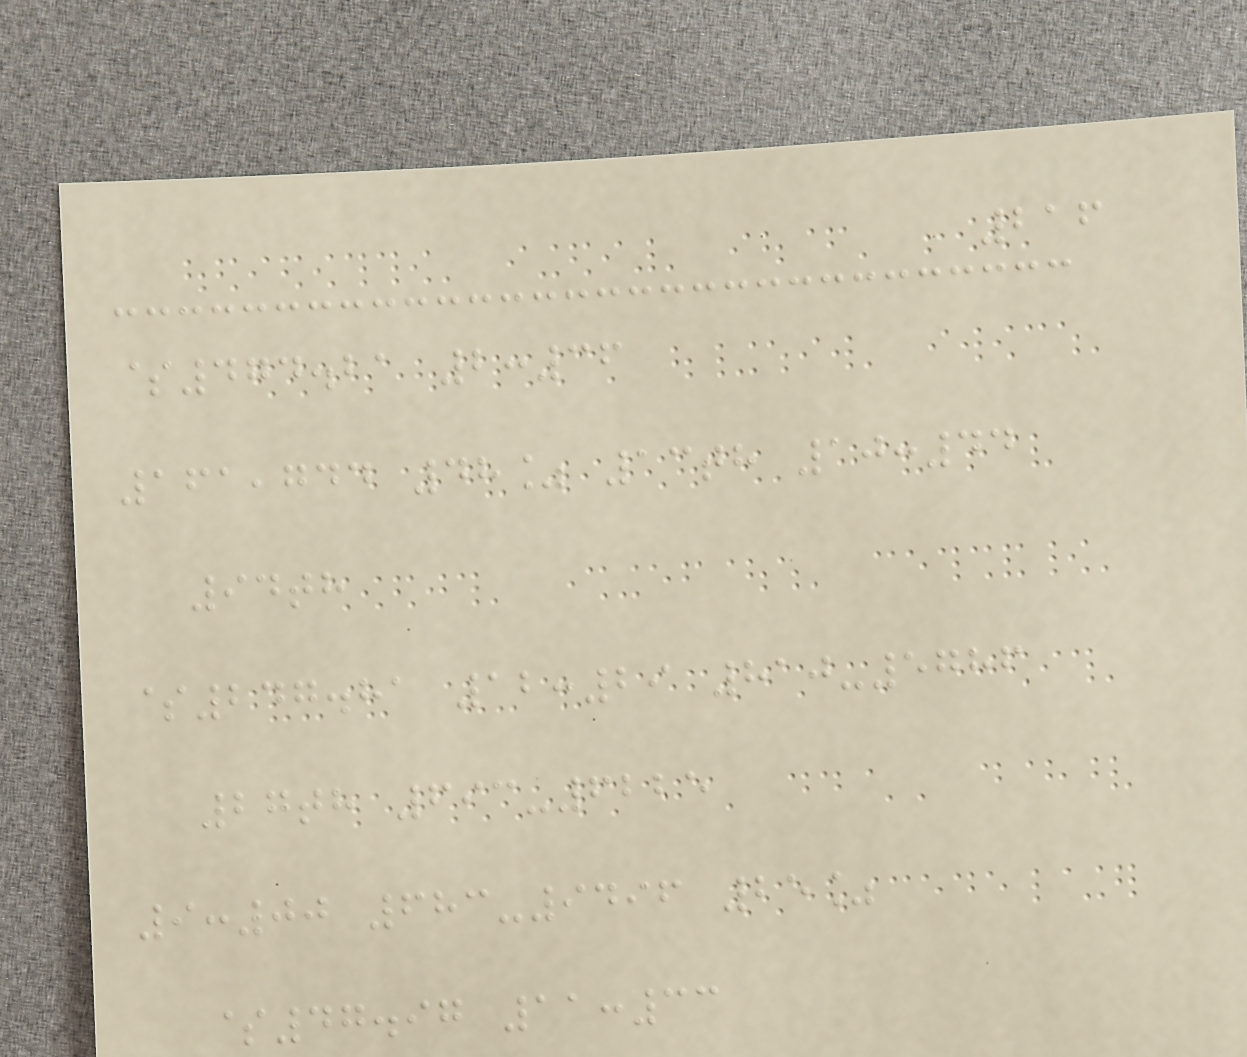216
$474.21 2:36
161,744 48% 13th 10:44
94th
$247.81 12:29 810-5786
27th 693-6225
9:00 683-9496 25%
$47.97 11:33
